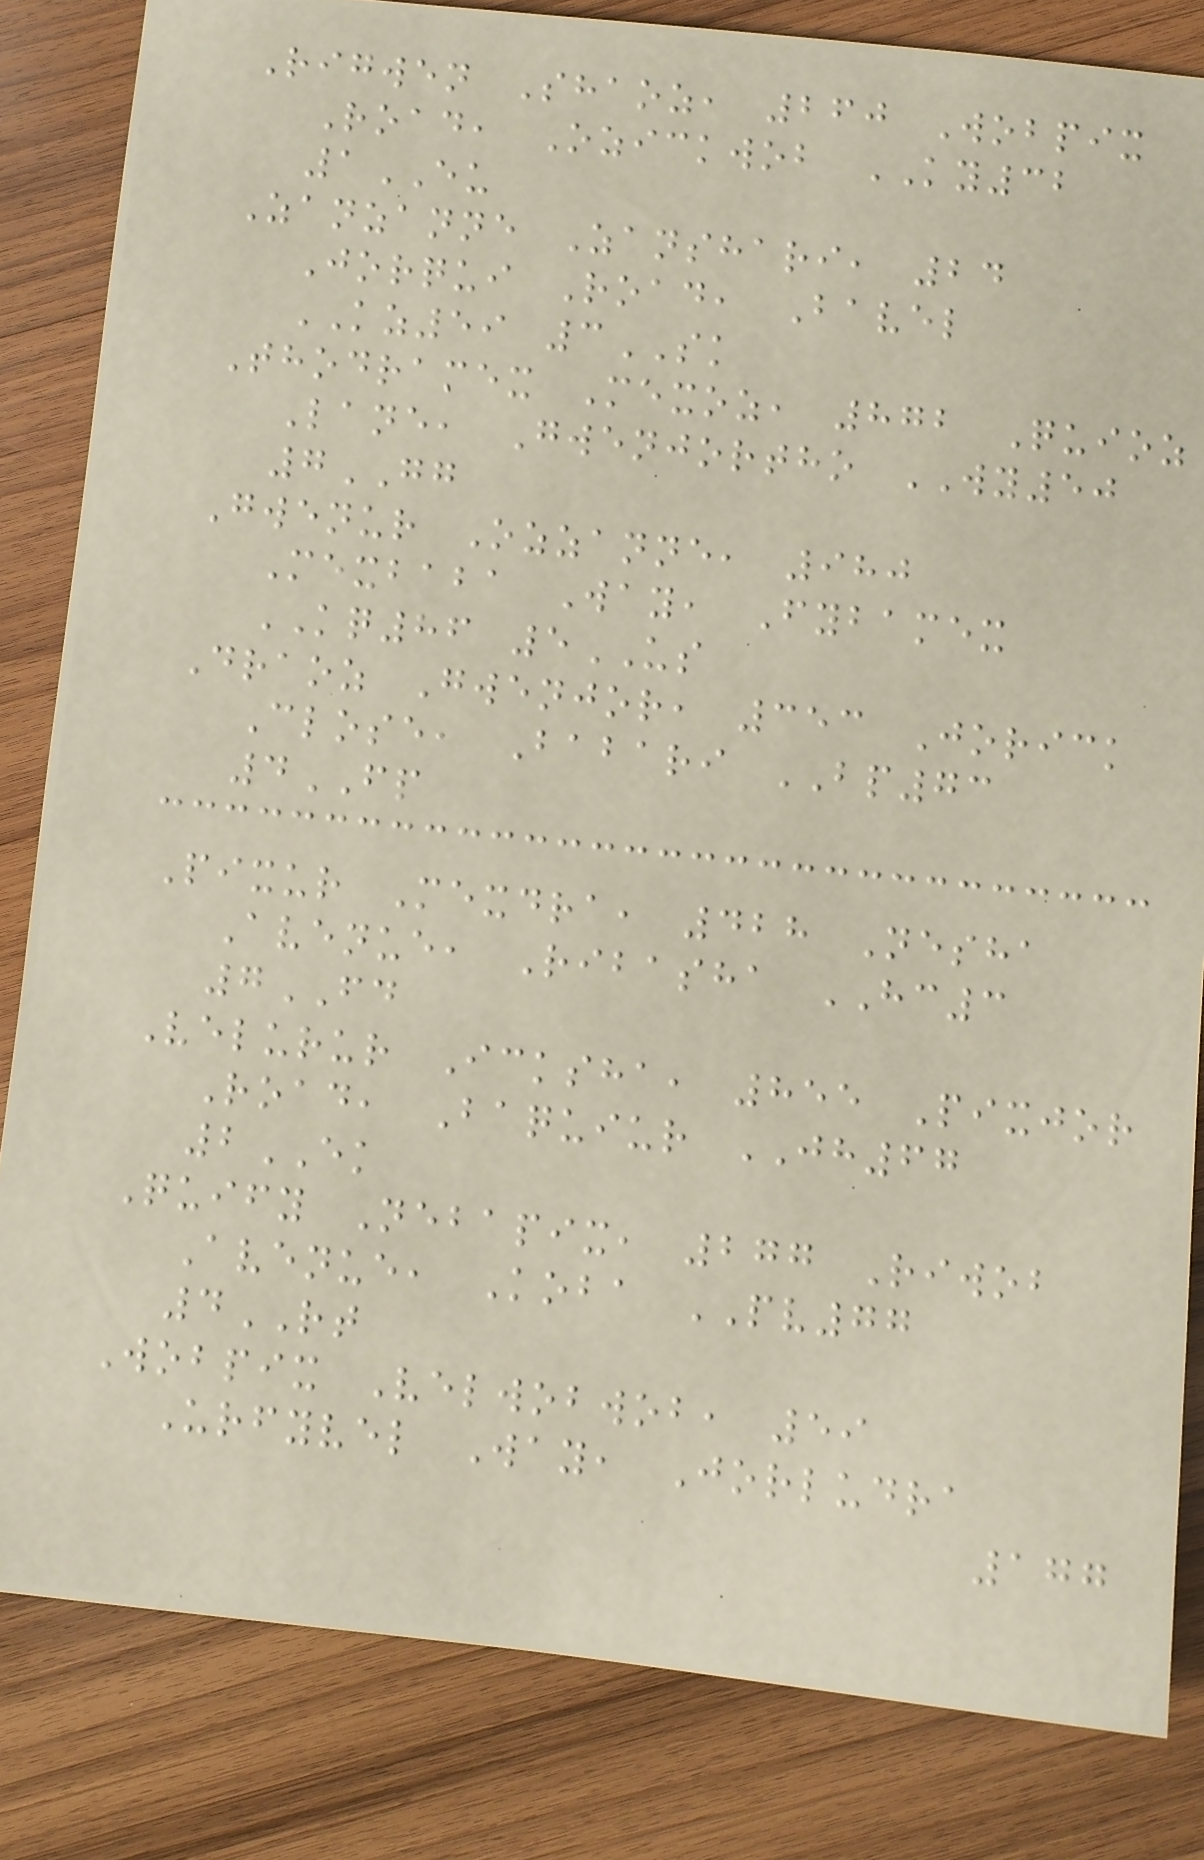Rigwen Shaoz, 260 Wobpix
Road, Ozickwob KY32
1EU
Zanzanne Zanshari, 24
Jorqui Road, Bavel
KZ59 3SK
Thodramex Mexoz, 872 Quioz
Lane, Gwenjortho WY50
7GG
Gwenur Ozzanne, 980
Mexbaba Way, Fybamex
KQ86 5US
Draoz Gwenjor, 353 Jorick
Close, Babari BP73
4FP
Pixur Mexdra, 428 Nesha
Avenue, Ribasha HC3
7FD
Velurur Icksha, 855 Pixjor
Road, Baquiur JH67
2EK
Quify Nebapix, 277 Riwob
Avenue, Koba PV77
4RT
Wobpix Velwobwob, 59
Urfyvel Way, Jorludra
177
